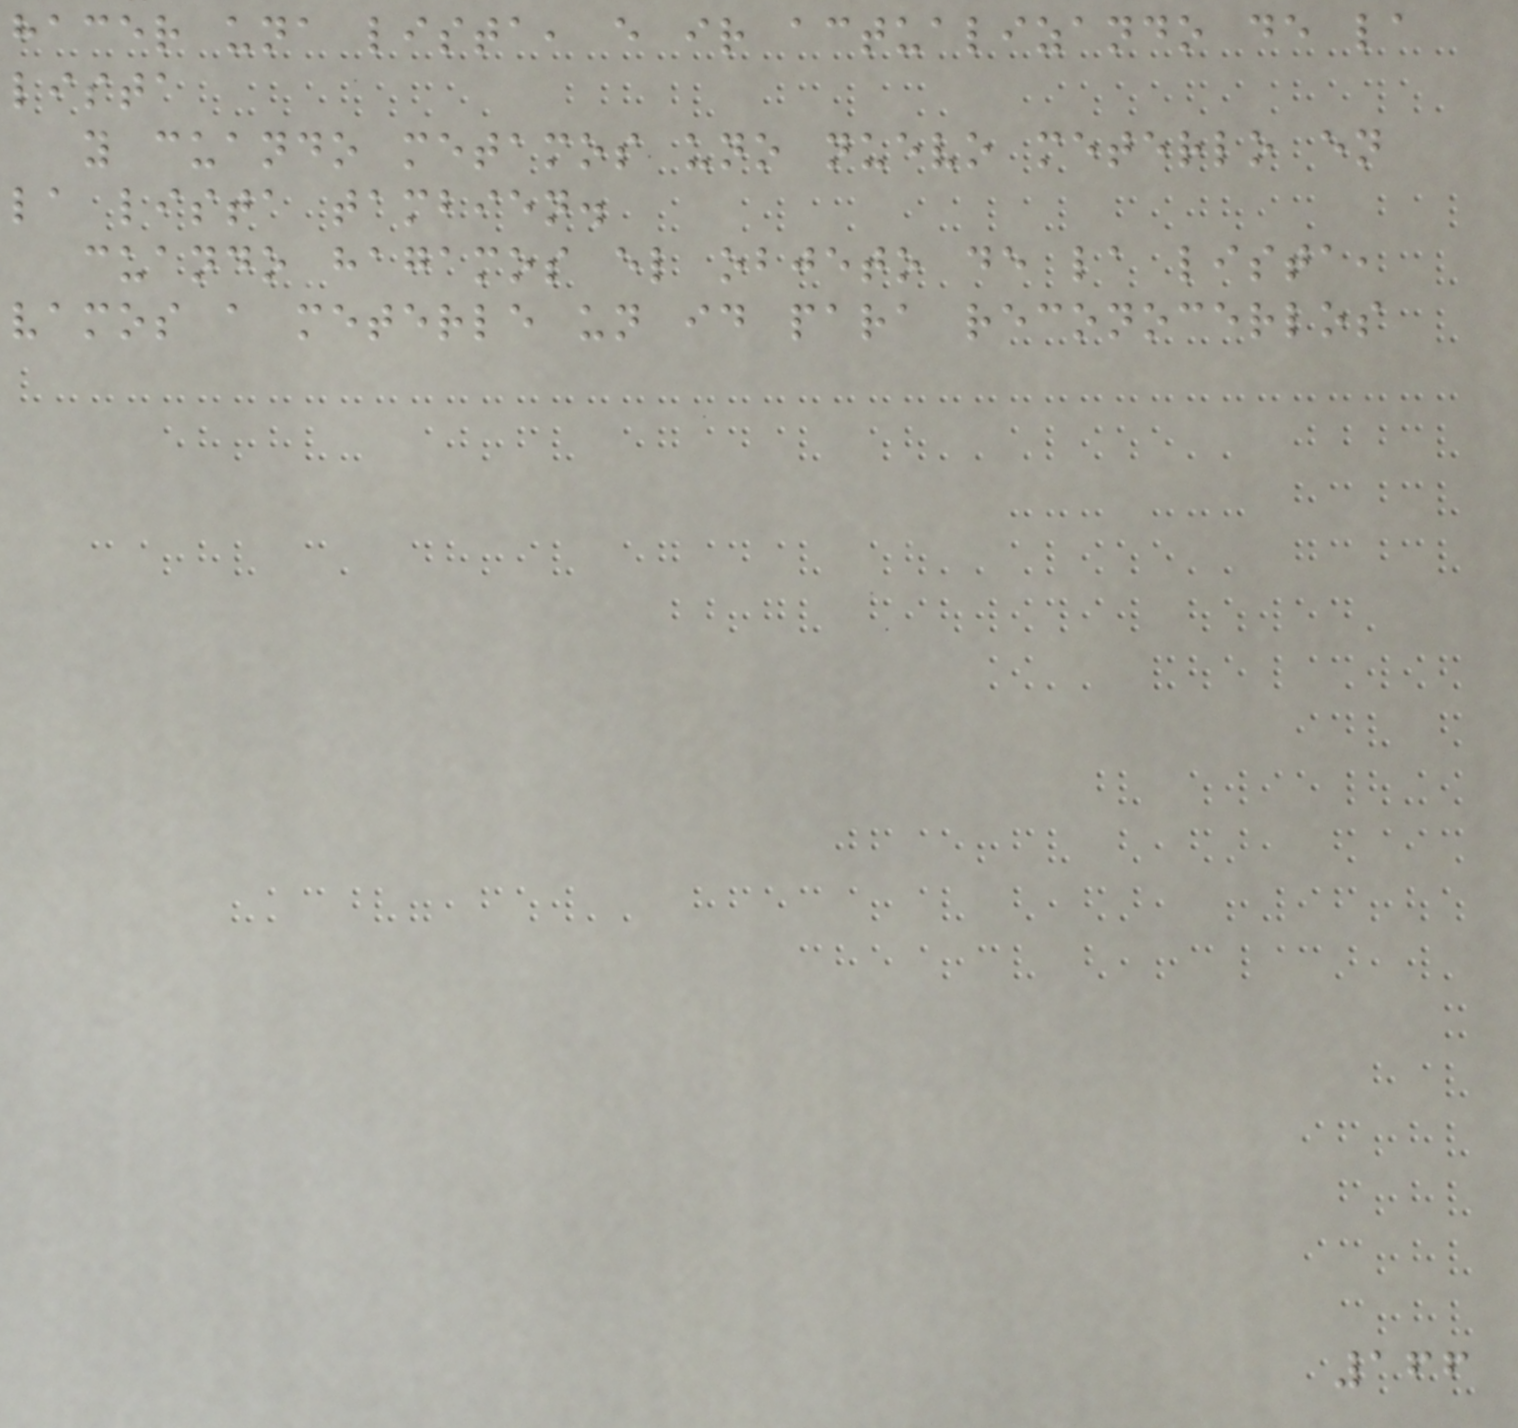hacer una lista, e ir actualizando de la
lista
y cuando metamos uno nuevo meterlo en
la lista tambien.
cuando hagamos el objeto de la lista,
vamos a meterle un id para reconocerlos
166
